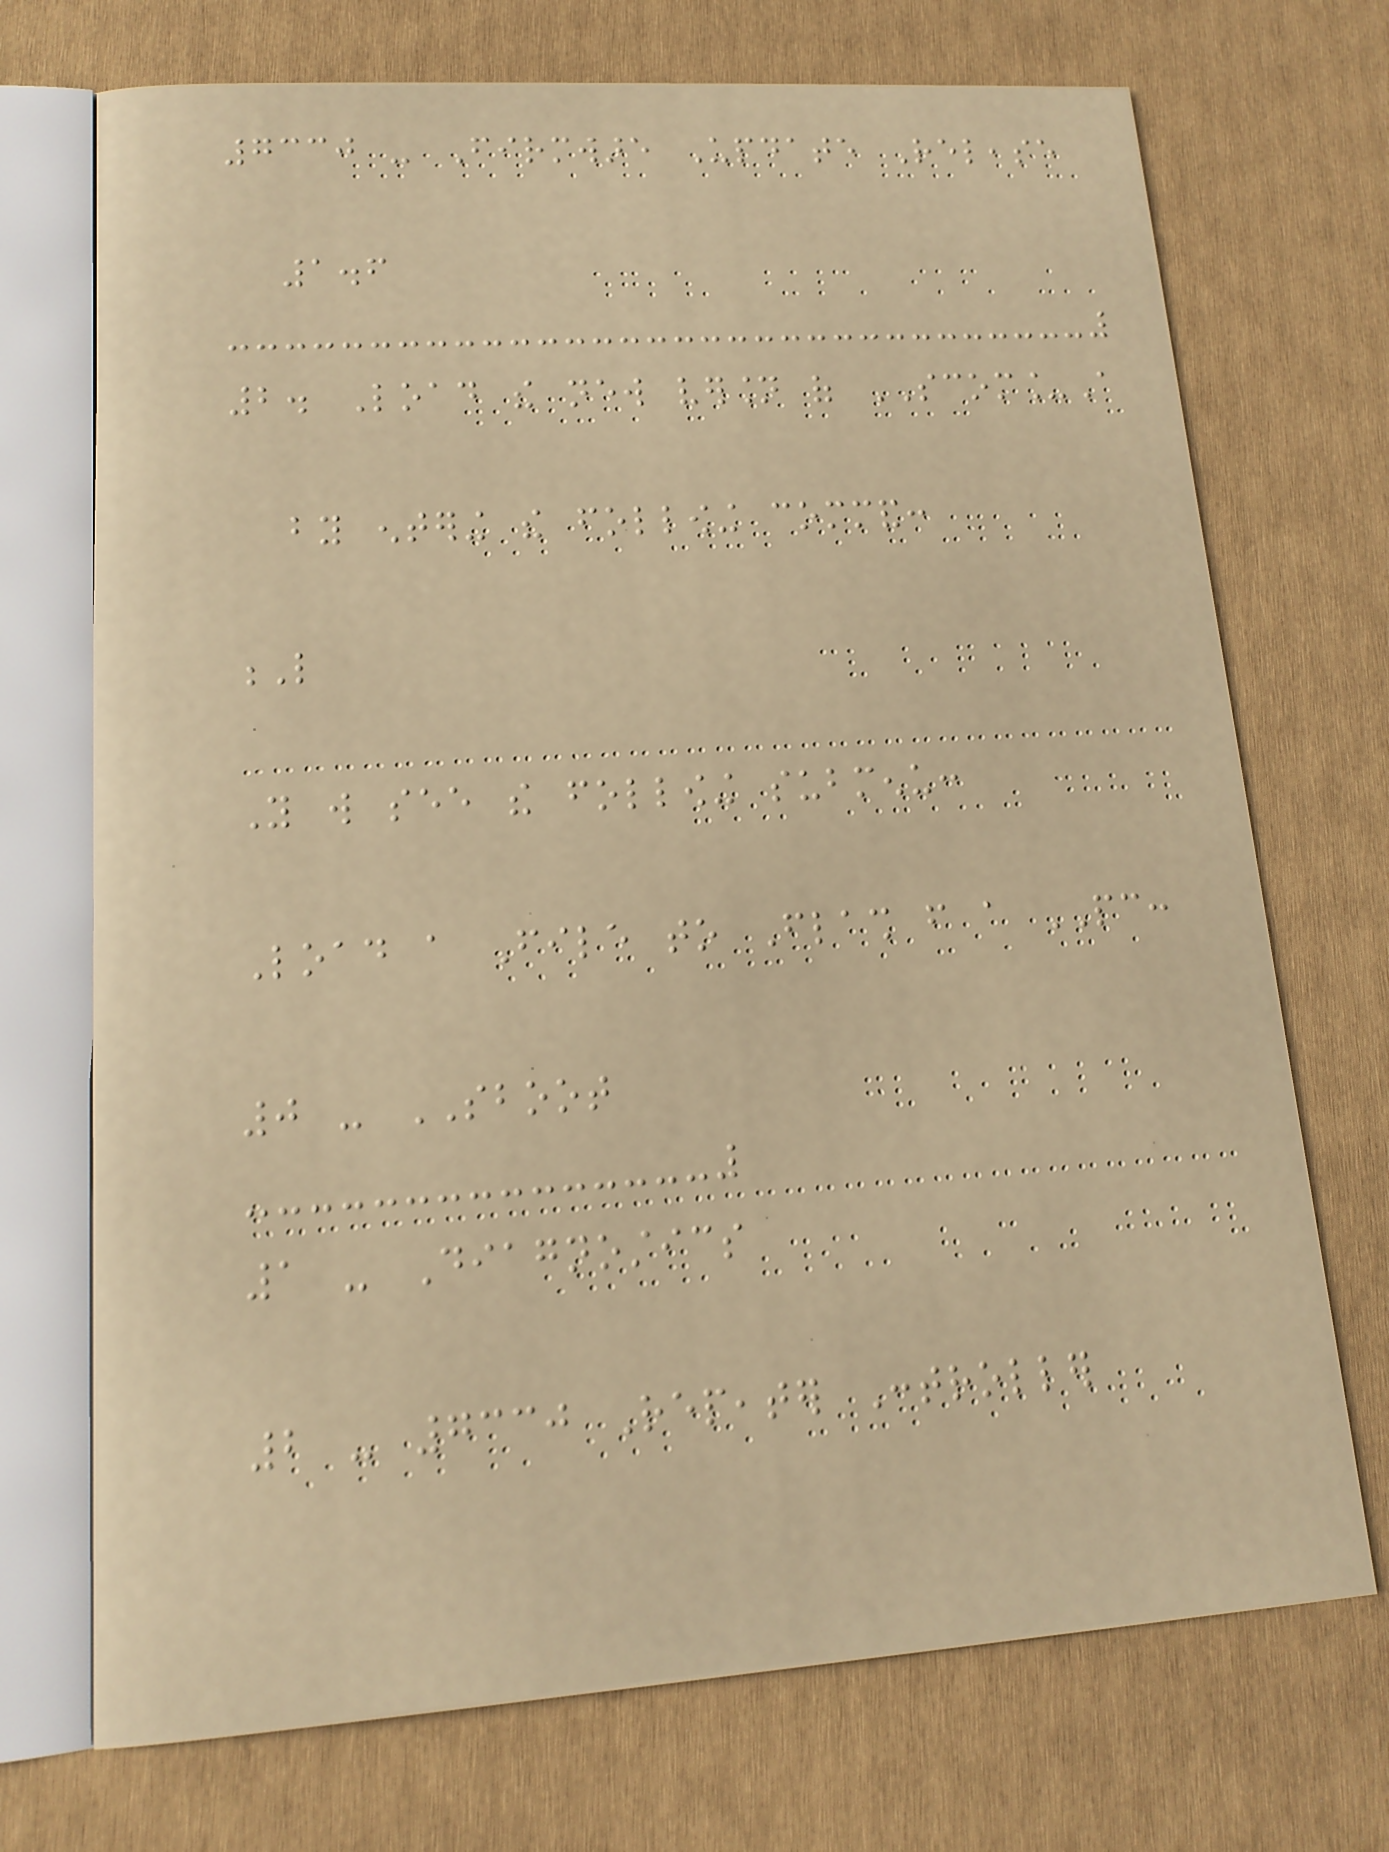7330 - Firmware Update Release
1.6
2. Load the new version of SCOM_A
by entering the following command:
L
You will see the following submenu:
Load a File to Flash from a PC:
0 - SBOOT
1 - Diagnostics
2 - 7330 Repeater Controller
